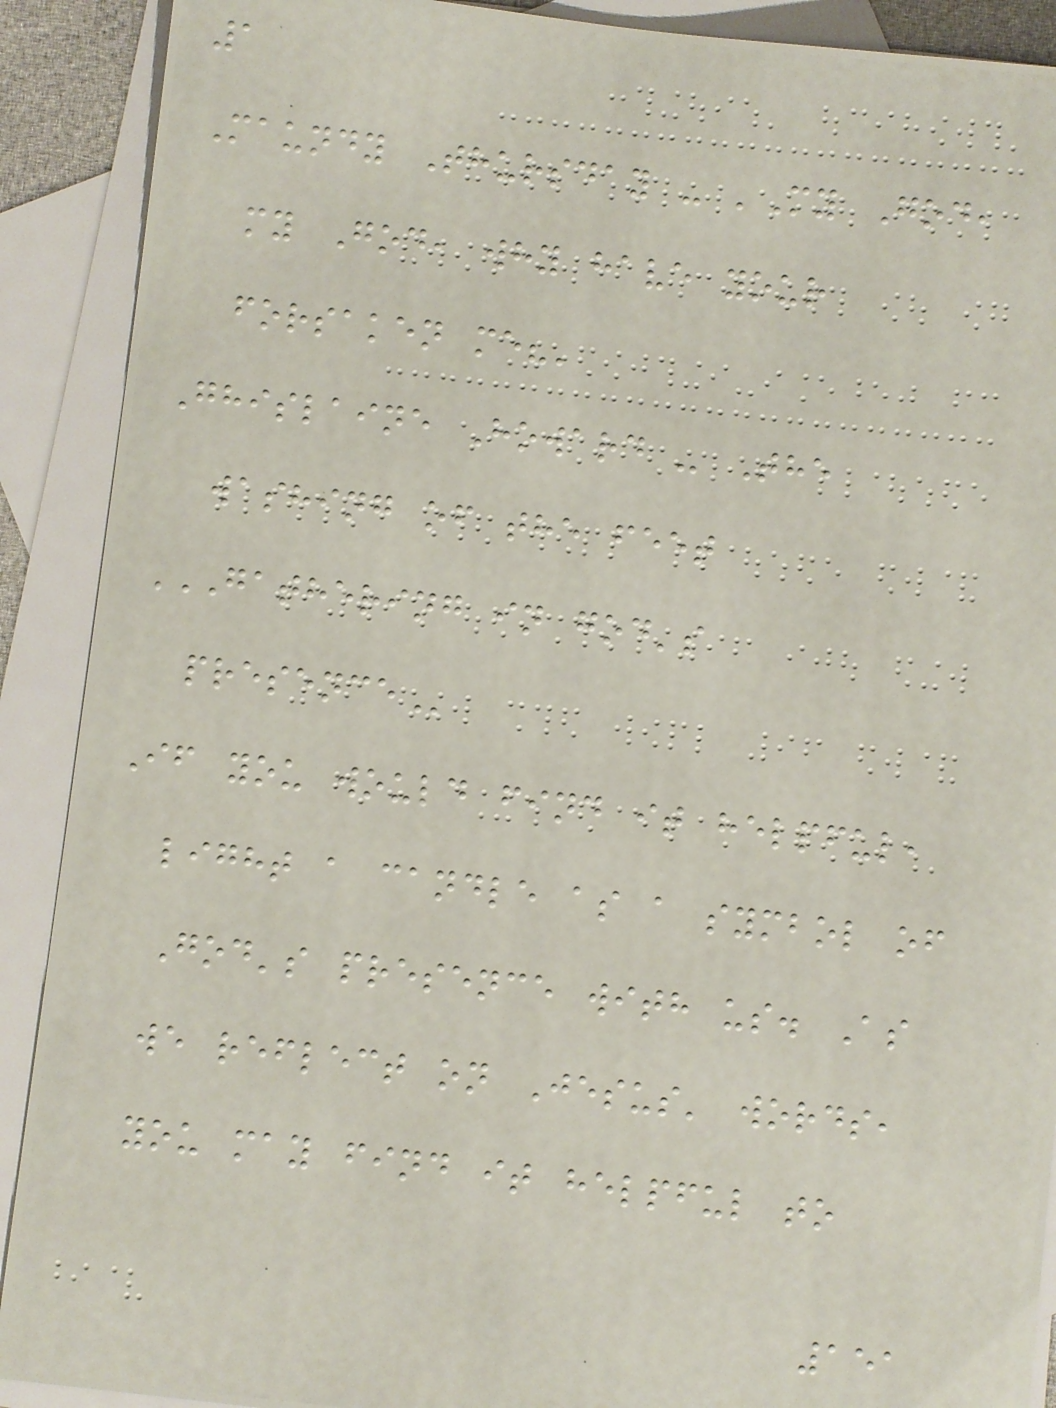1
Maundy Thursday - 'My God,
my God, why have your
forsaken me?'
Ghislaine Howard - The
washing of the feet
GATHERING IN GOD'S
PRESENCE
If you would find it helpful,
light a candle as a symbol of
God's presence with us. As
we reflect on Jesus' words,
you may find it helpful to
151
